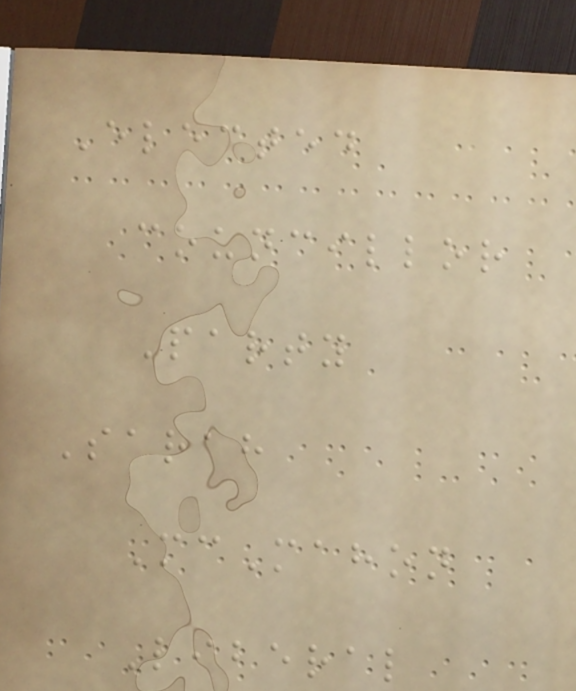Elected
councillor
Party
Sarah
McMahon
Liberal
